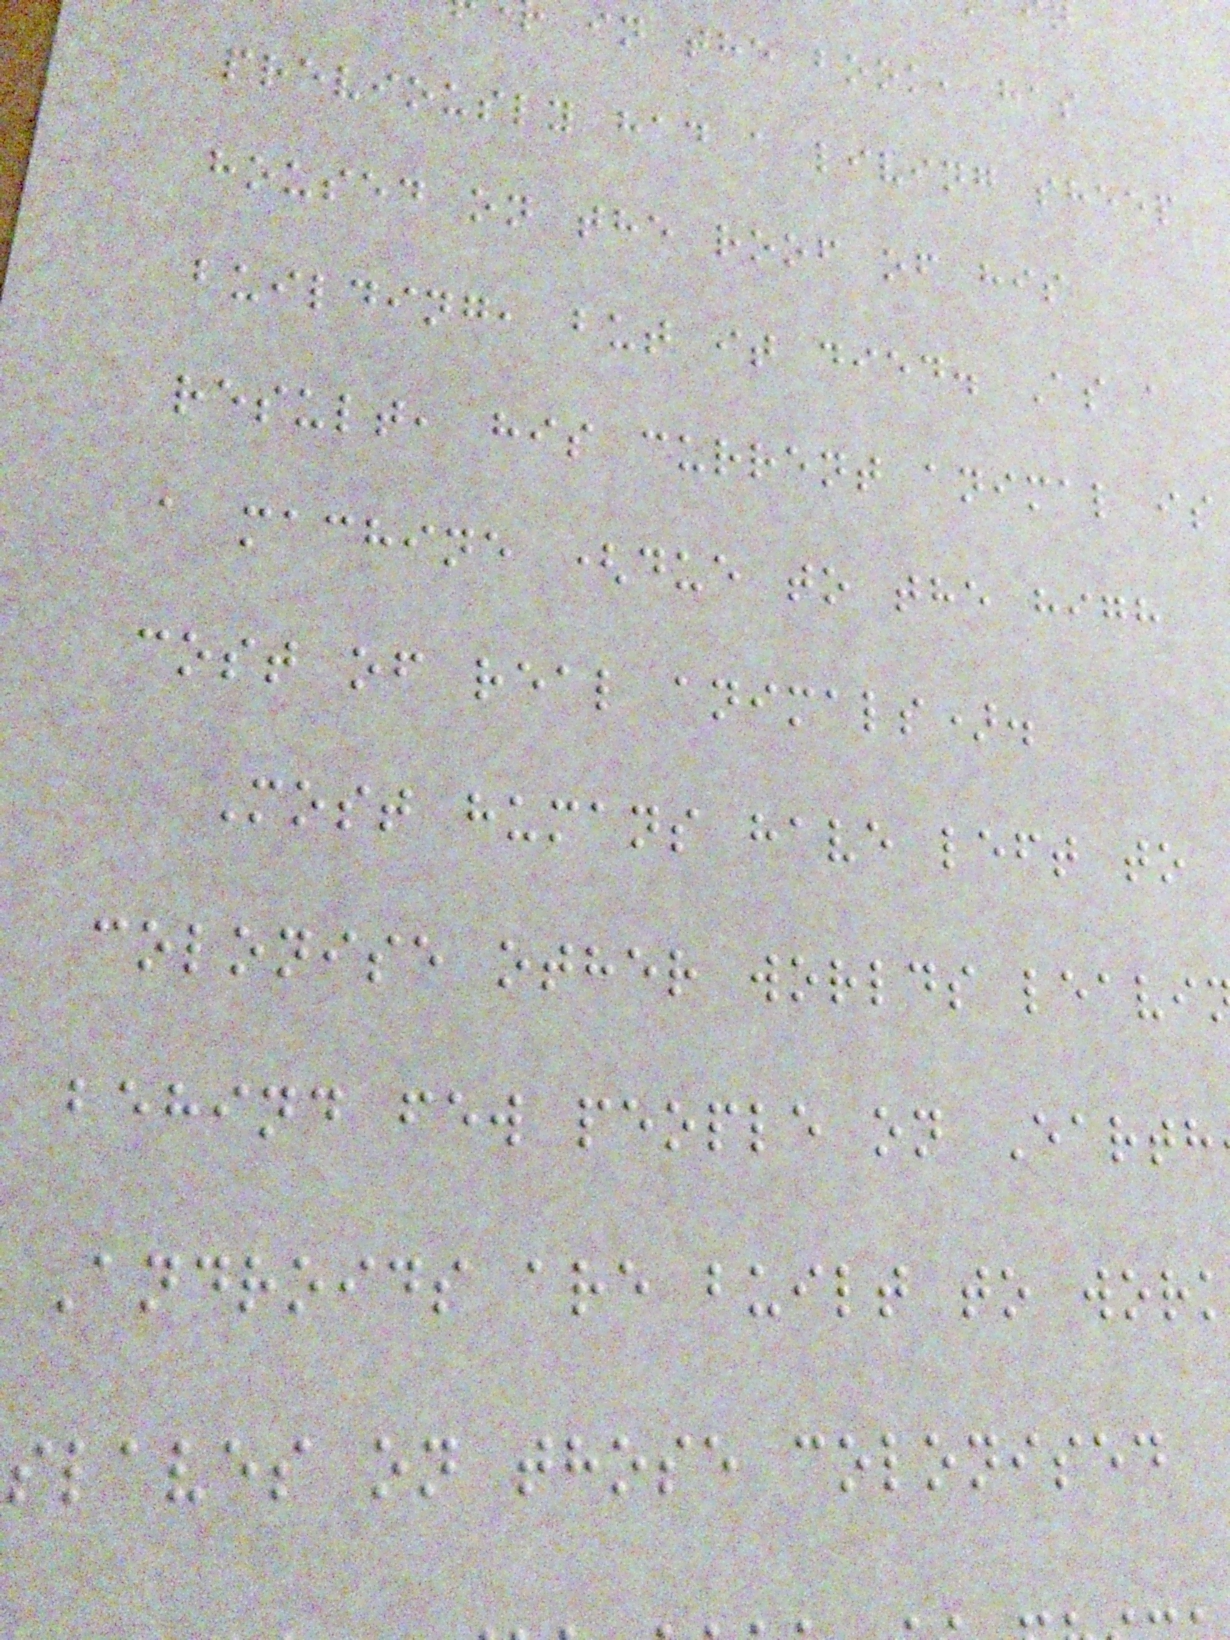in the book, has
previously had a living sheep
housed on the roof of his
building, but it died. As a
result, his current animal is
a machine (due to the high
cost of real animals).
Most humans have left to
colonise other worlds leavi
behind few people on Earth
Androids are built to work
slaves on those colonised
